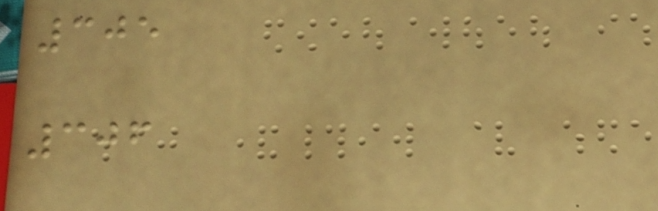305
306
